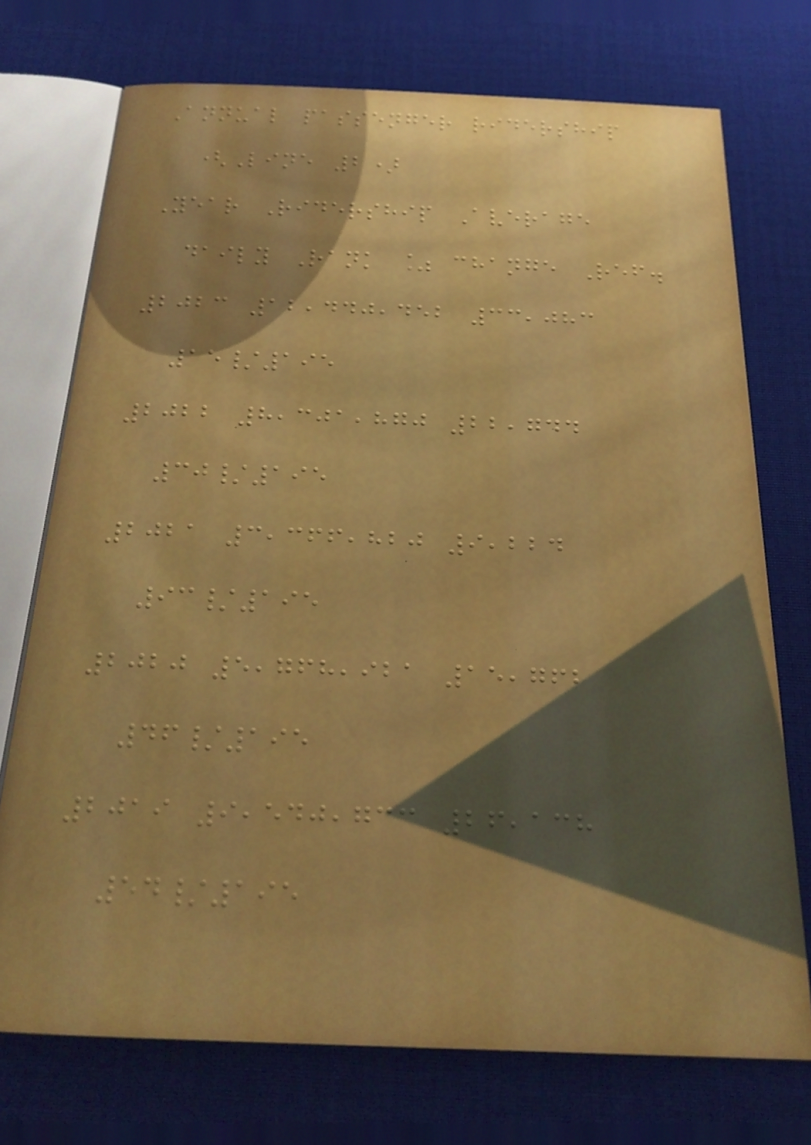Annual passenger ridership
(Line 2)
Year Ridership Average
daily Rank % change Ref.
2023 12,440,452 33,083
15/195
2022 8,301,870 22,744
30/195
2021 3,366,820 9,224
93/195
2020 5,768,921 15,762
46/195
2019 9,540,733 26,138
54/195
